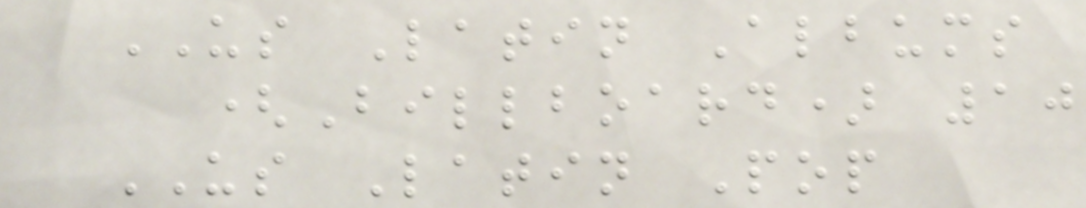US Latin Albums
(Billboard) 10
US Latin Pop
